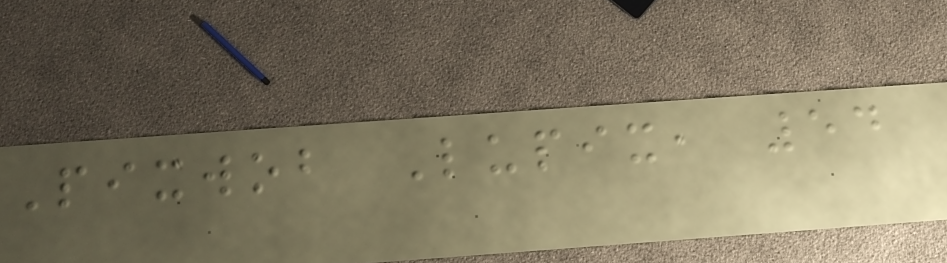Pixwob Lupix, 54
